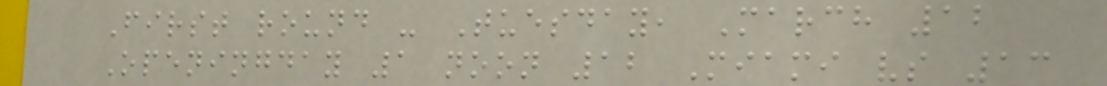First round - Tuesday, March 12
Openingday 1 noon 12 Miami vs 13
